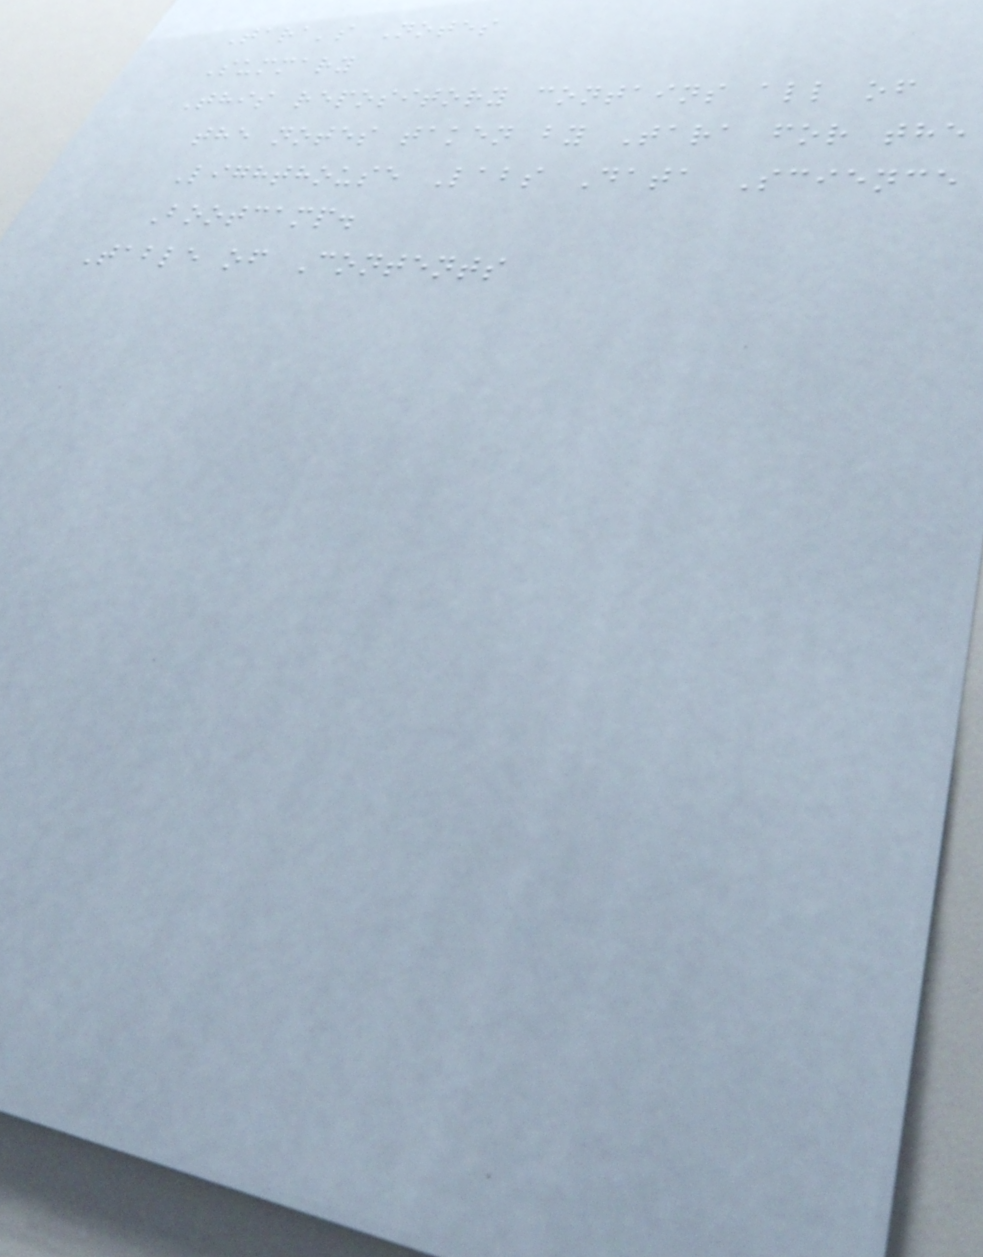Tara's Notes
Summary
This repository contains all of
the notes taken by Tara for the
Lighthouse Labs Data Science
Bootcamp.
Table of Contents
